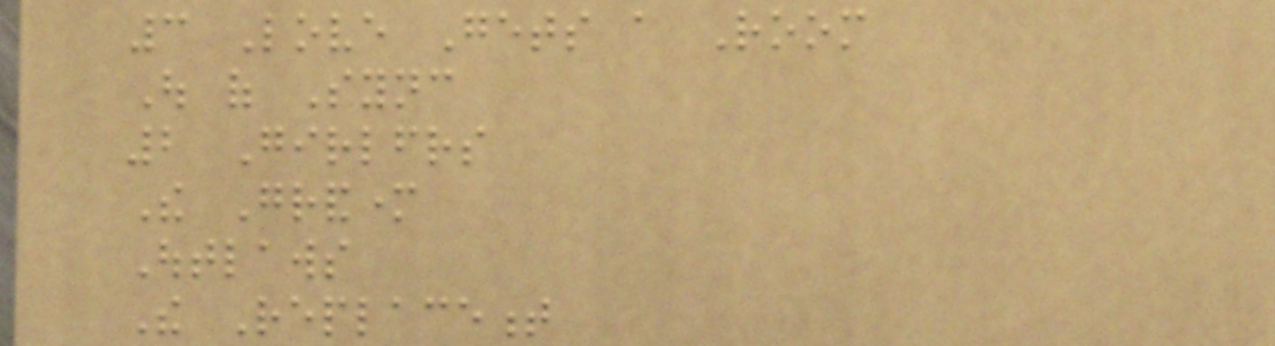3 Love Gets a Room
Out of Sync
2 Girlfriends
The Grandmother
Outlaws
The Replacement
